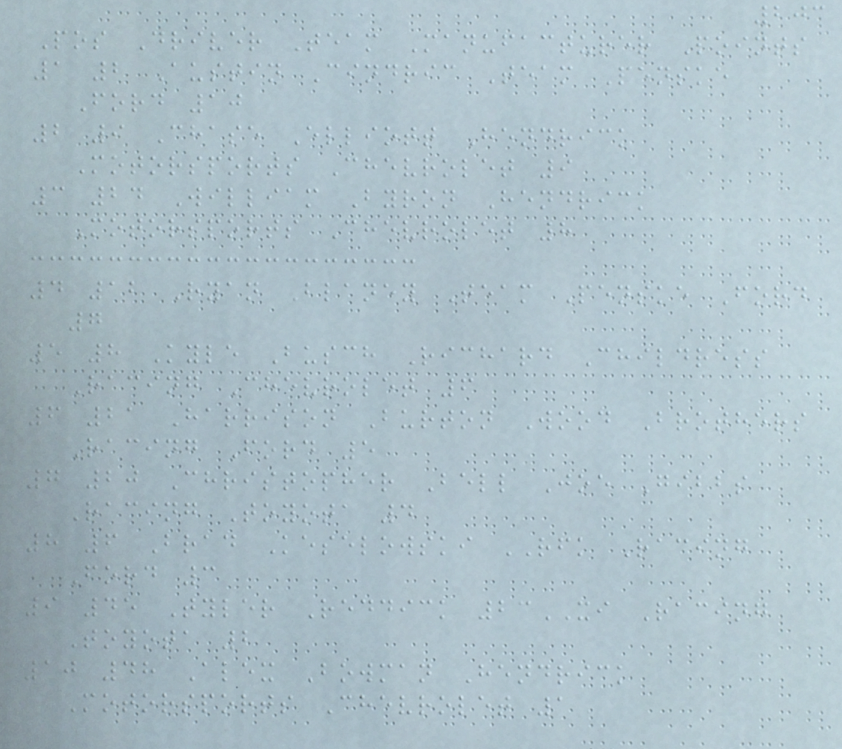203
Pos Driver Team Manufacturer Points
1 2 Austin Cindric Team Penske
Ford 10
2 9 Chase Elliott Hendrick
Motorsports Chevrolet 9
3 24 William Byron Hendrick
Motorsports Chevrolet 8
4 12 Ryan Blaney Team Penske Ford
7
5 8 Kyle Busch Richard Childress
Racing Chevrolet 6
6 21 Harrison Burton Wood Brothers
Racing Ford 5
7 20 Christopher Bell Joe Gibbs
Racing Toyota 4
8 6 Brad Keselowski RFK Racing
Ford 3
9 45 Tyler Reddick 23XI Racing
Toyota 2
10 48 Alex Bowman Hendrick
Motorsports Chevrolet 1
